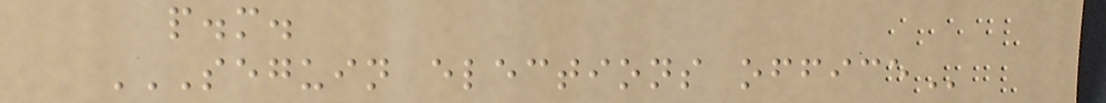p.m.
SEGUIN ELECTIONS OFFICE
